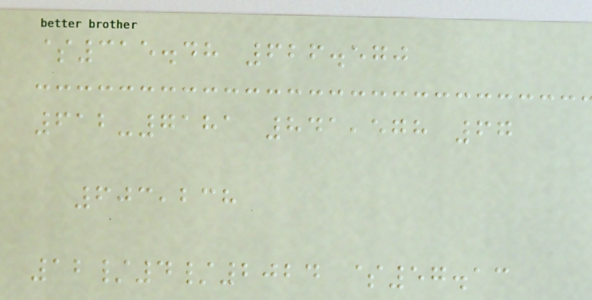$315.48 626.570
612-7181 841,578 67
603,238
12/4/2024 $57.13
